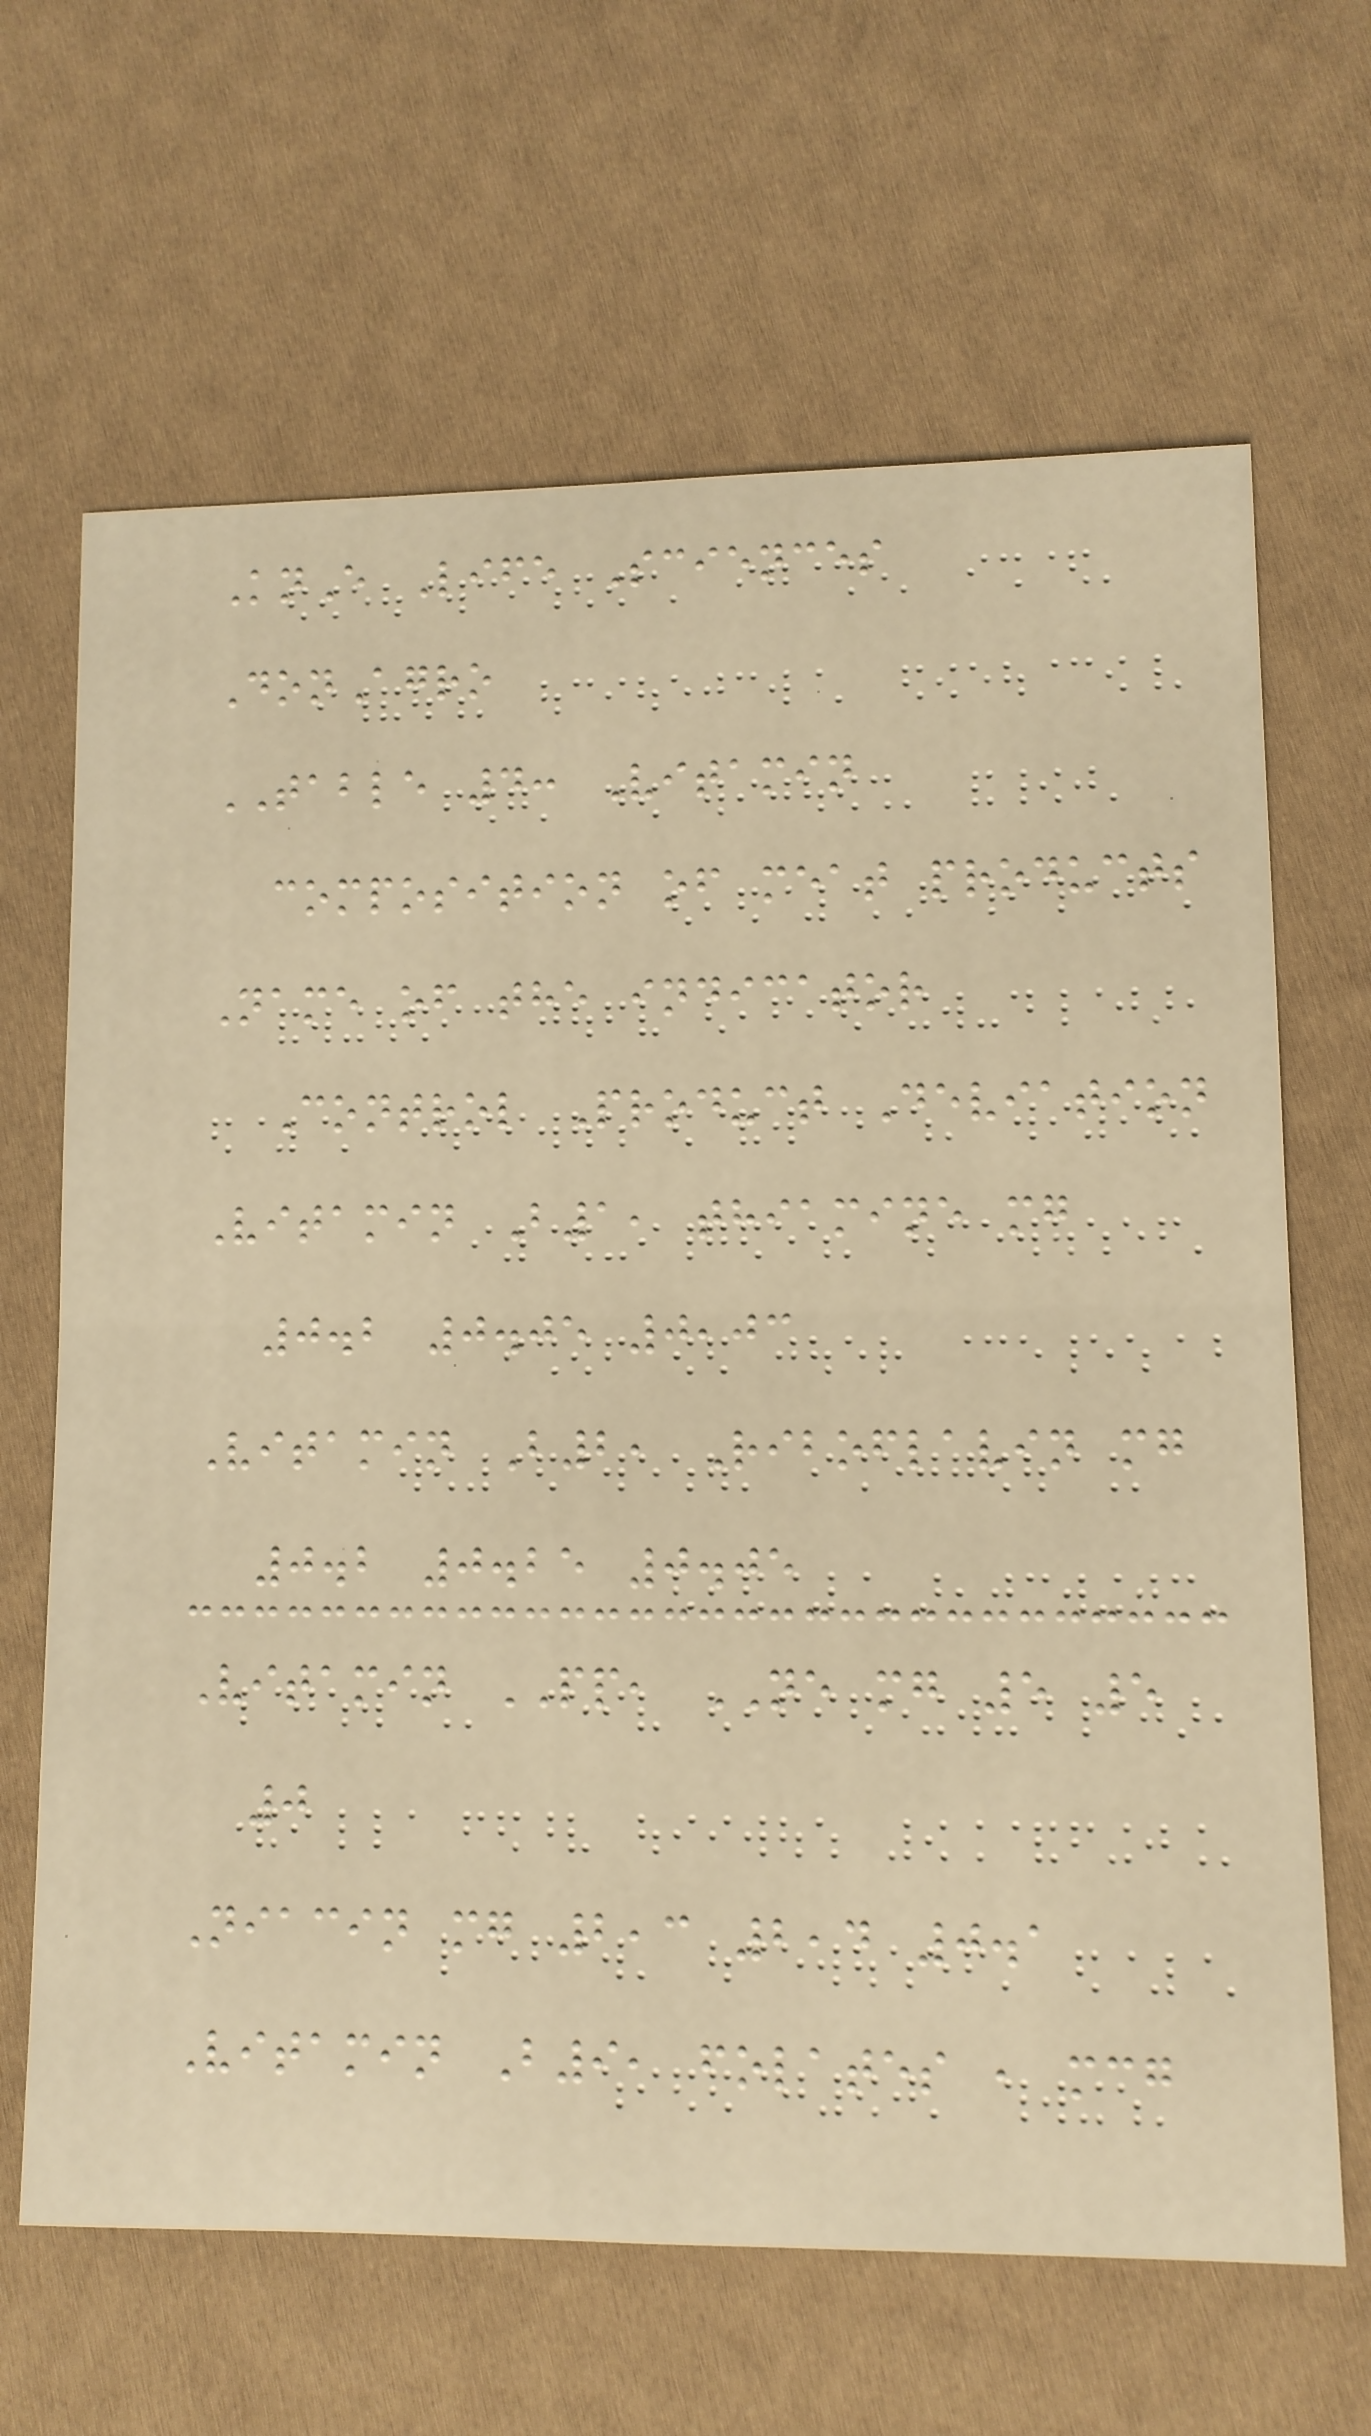KnE Life Sciences
DonAgro
TABLE 4: Vitamin
composition of meat products
Name of the indicator
Control Product Deviation
Vitamin B1, thiamine mg
0.2 0.05 0,03
Vitamin B2, Riboflavin mg
0.2 0.25 0.05
Vitamin PP, NE mg 5 5
0
Niacin mg 2,3 2,4 0.1
Vitamin B9, folates , mcg
